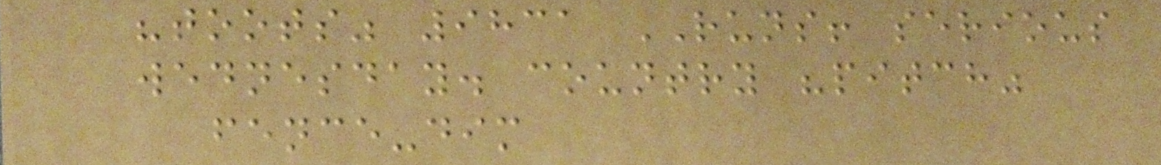"toots" 9831 RUNS! serious
wednesday. country "pitch"
fence-dim
